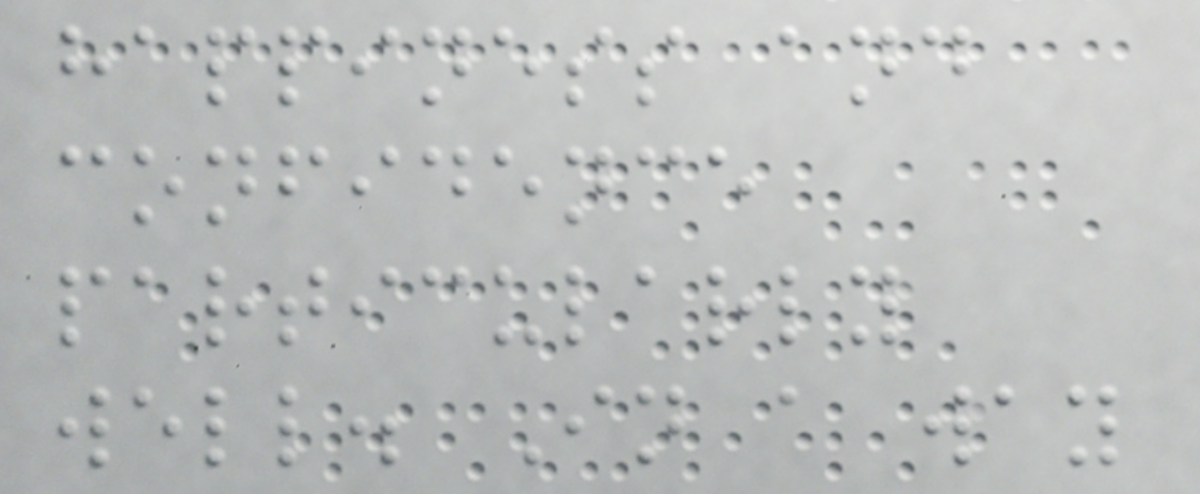happiness and
confidence
particularly
well. In a way
